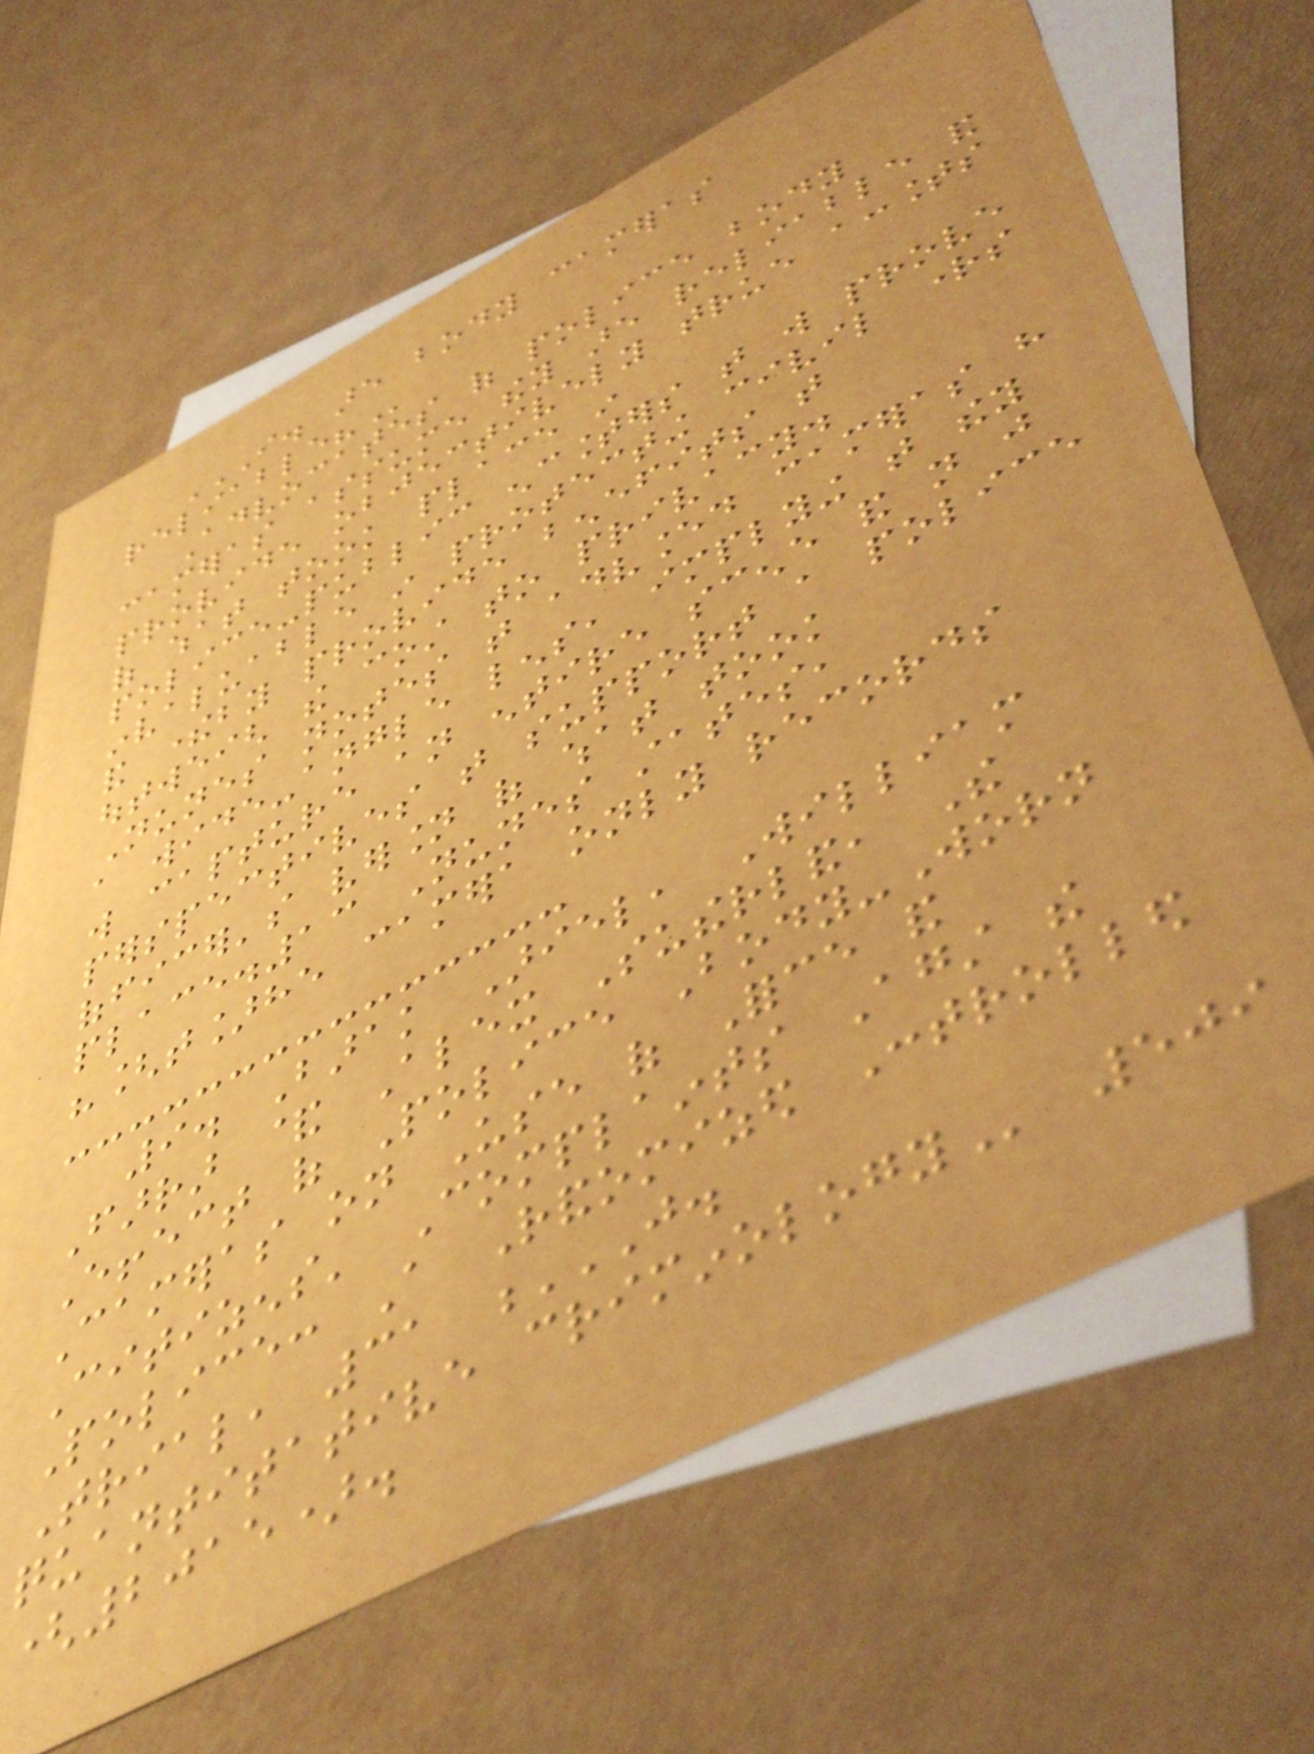I. ARE BODY CAMERAS
RELIABLE?
Advocates of police body
cameras assume they are reliable and
provide objectively true accounts
of what took place in
police-public encounters that will prove
invaluable in protecting civil rights
and thereby provide benefits that
outweigh the cost to privacy.
Nunes notes that advanced cameras have
a wide-angle lens, implying that they
will capture an entire scene and not just
perspectives that support a police
officer's version of what took
place.13 Nunes states,
"[t]he camera only records
9. Barak Ariel, William
Farrar & Alex Sutherland, The
Effect of Police Body-Worn
Cameras on Use of Force and
Citizens' Complaints Against the
Police: A Randomized Controlled
Trial, 31 J.
QUANTITATIVE CRIMINOLOGY 509
(2015).
